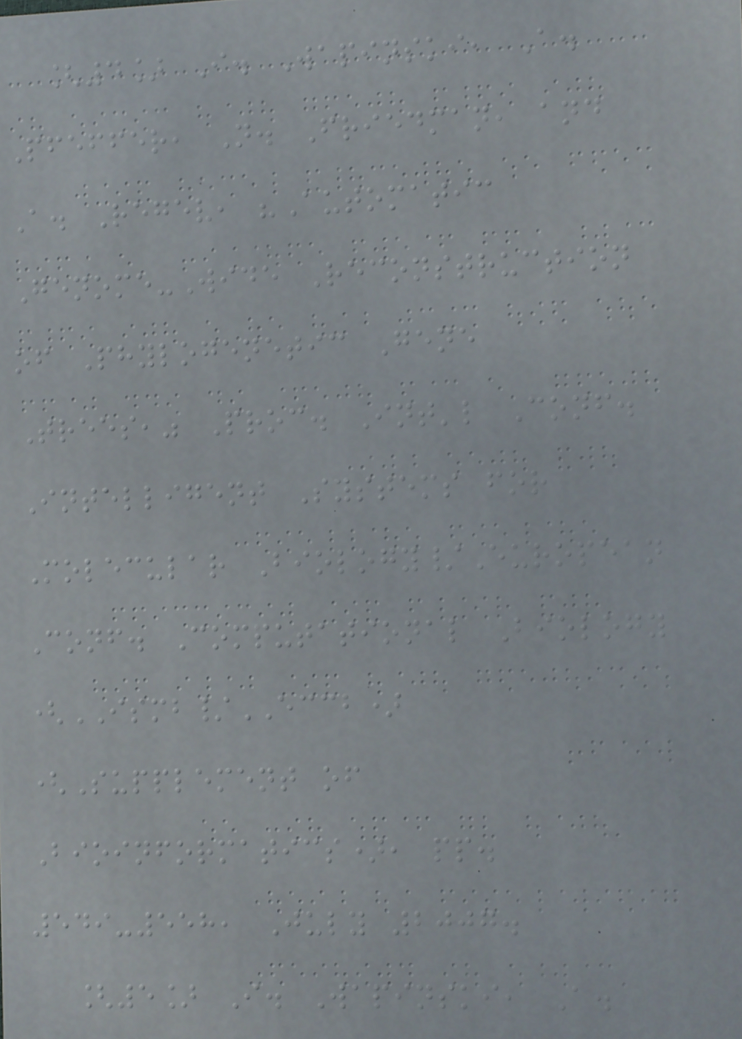[4] I. Wapinski, A.
Pfeffer, N. Friedman, and
A. Regev, "Automatic
Genome-Wide Reconstruction
of Phylogenetic Gene
Trees," Proc. Int'l Conf.
Intelligent Systems for
Molecular Biology/European
Conf. Computational Biology
(ISMB/ECCB)
(Supplement of
Bioinformatics), pp.
549-558, July 2007.
[5] I. Wapinski, A.
